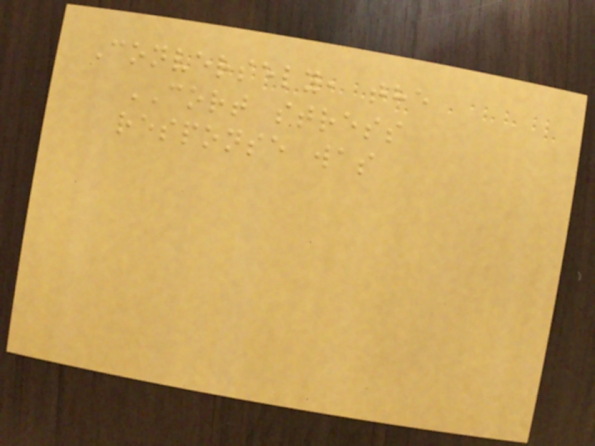Conversely, the
CORT stress
response was
